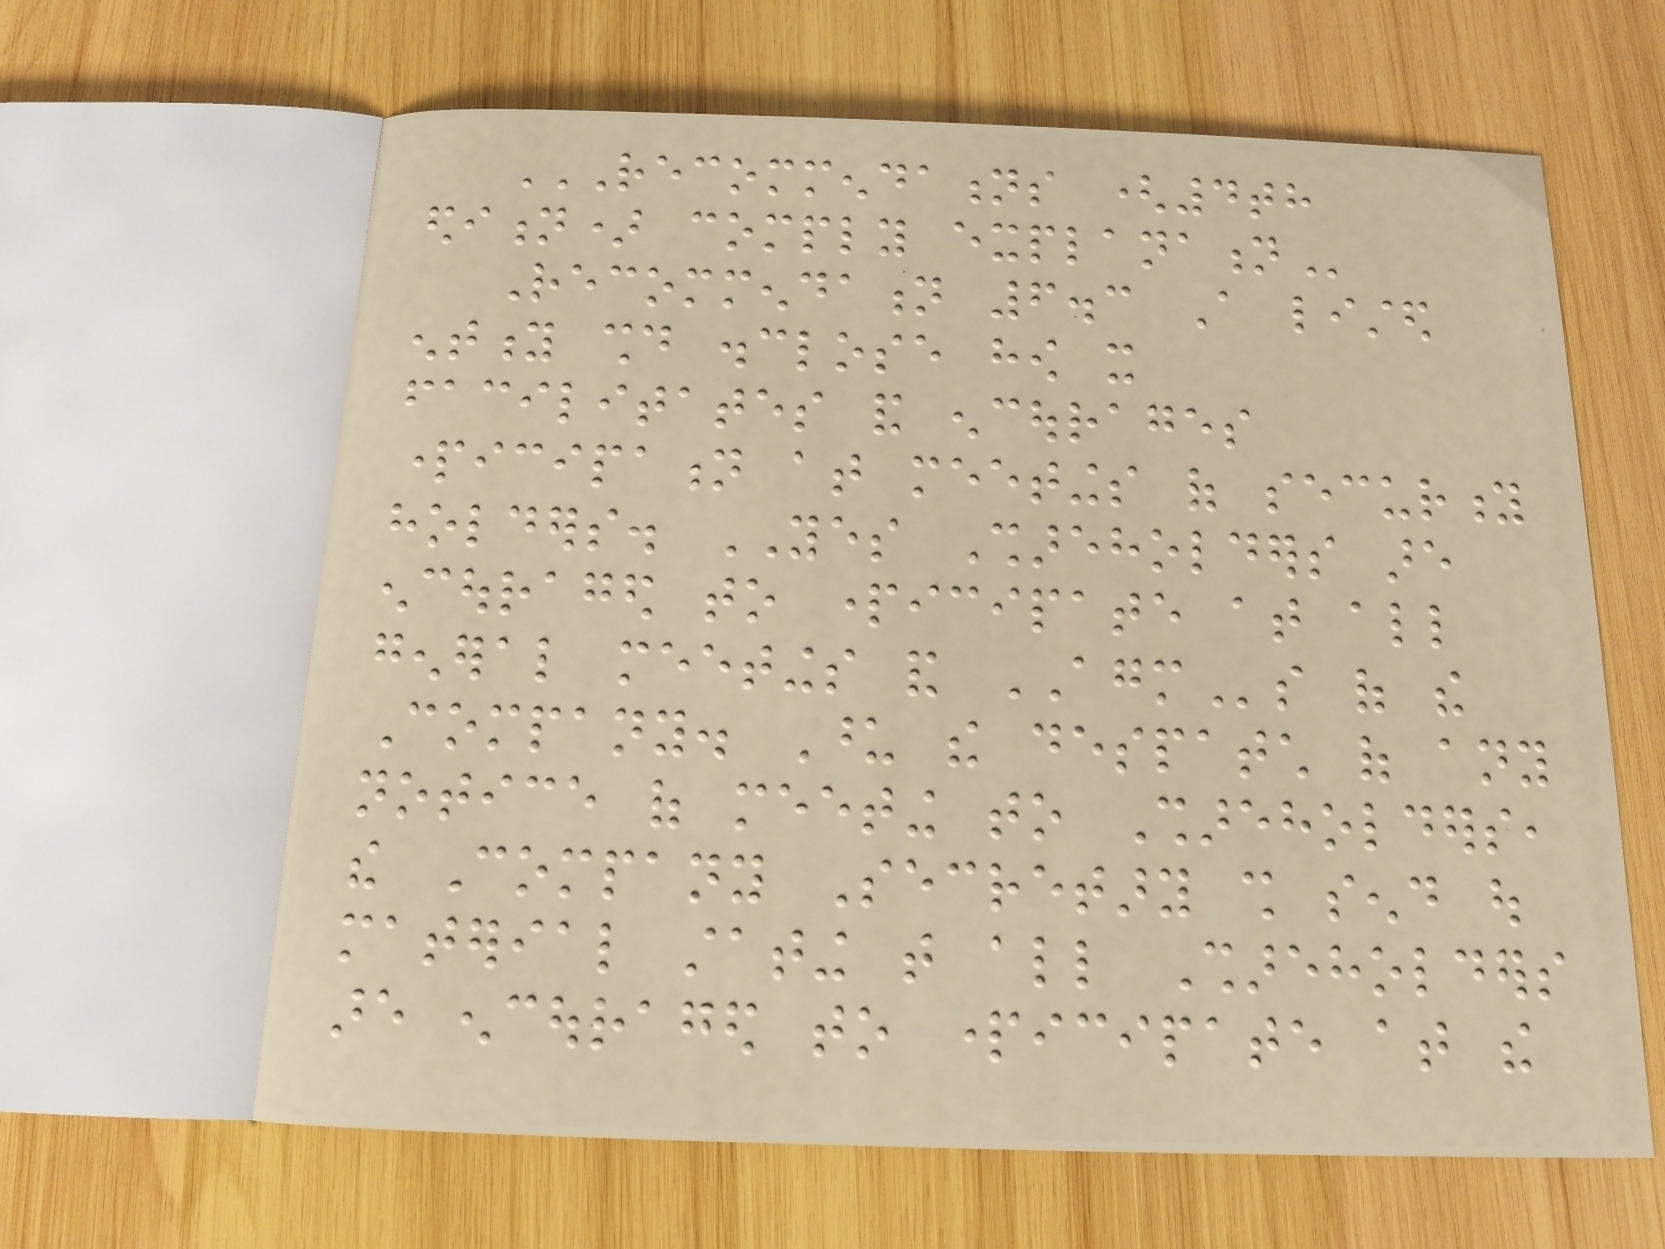RECOMMENDATIONS (4TH
EDITION) COMPLY EXPLANATION
Recommendation 6.3 A listed
entity should disclose how it
facilitates and encourages
participation at meetings of security
holders. YES Shareholders are
encouraged to participate at all
general meetings and AGMs of the
Company. Upon the despatch of any
notice of meeting to Shareholders,
the Company Secretary shall send out
material stating that all Shareholders
are encouraged to participate at the
